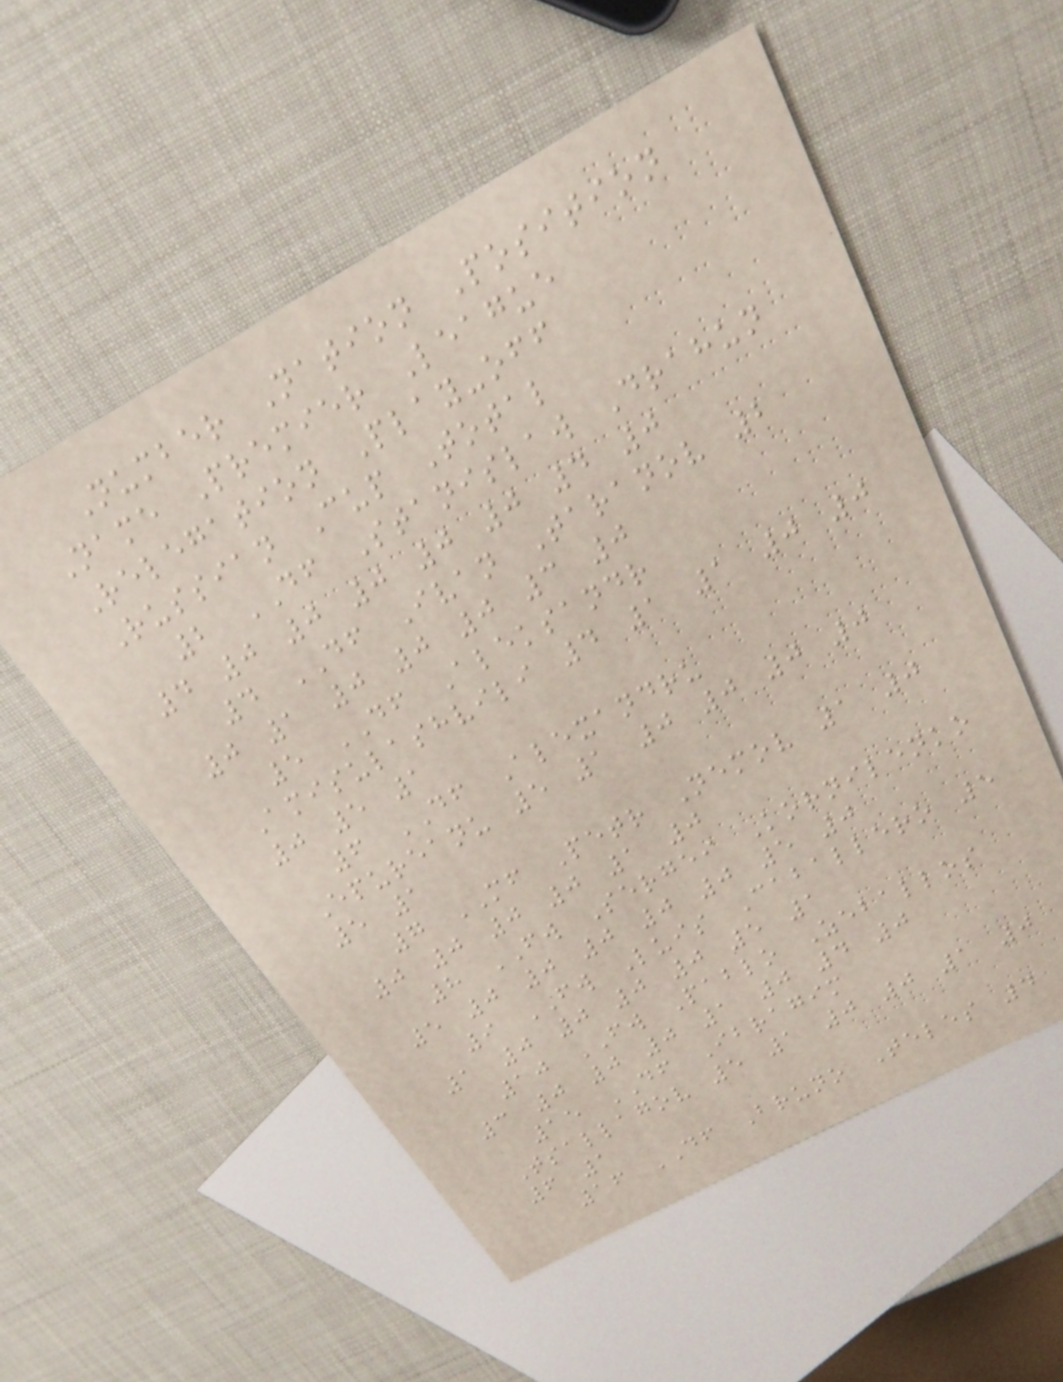Number Nation Position
Name Premier League
Relegation Play-off
Russian Cup Total
2 DF Stanislaw Drahun
4 0 0 0 0 0 4 0
4 DF Ivan Taranov 2
0 1 0 0 0 3 0
5 DF Aleksandr
Amisulashvili 4 1 1 0 0
0 5 1
6 DF Alexandru
Epureanu 5 1 0 0 0 0
5 1
7 MF Petr Nemov 1 0
0 0 0 0 1 0
8 FW Sergei Kornilenko
5 0 0 0 0 0 5 0
9 FW Luis Caballero 5
1 0 0 0 0 5 1
10 FW Pablo Zeballos
3 0 0 0 1 0 4 0
15 DF Ibragim
Tsallagov 5 1 0 0 1 0
6 1
16 DF Bruno Teles 4
